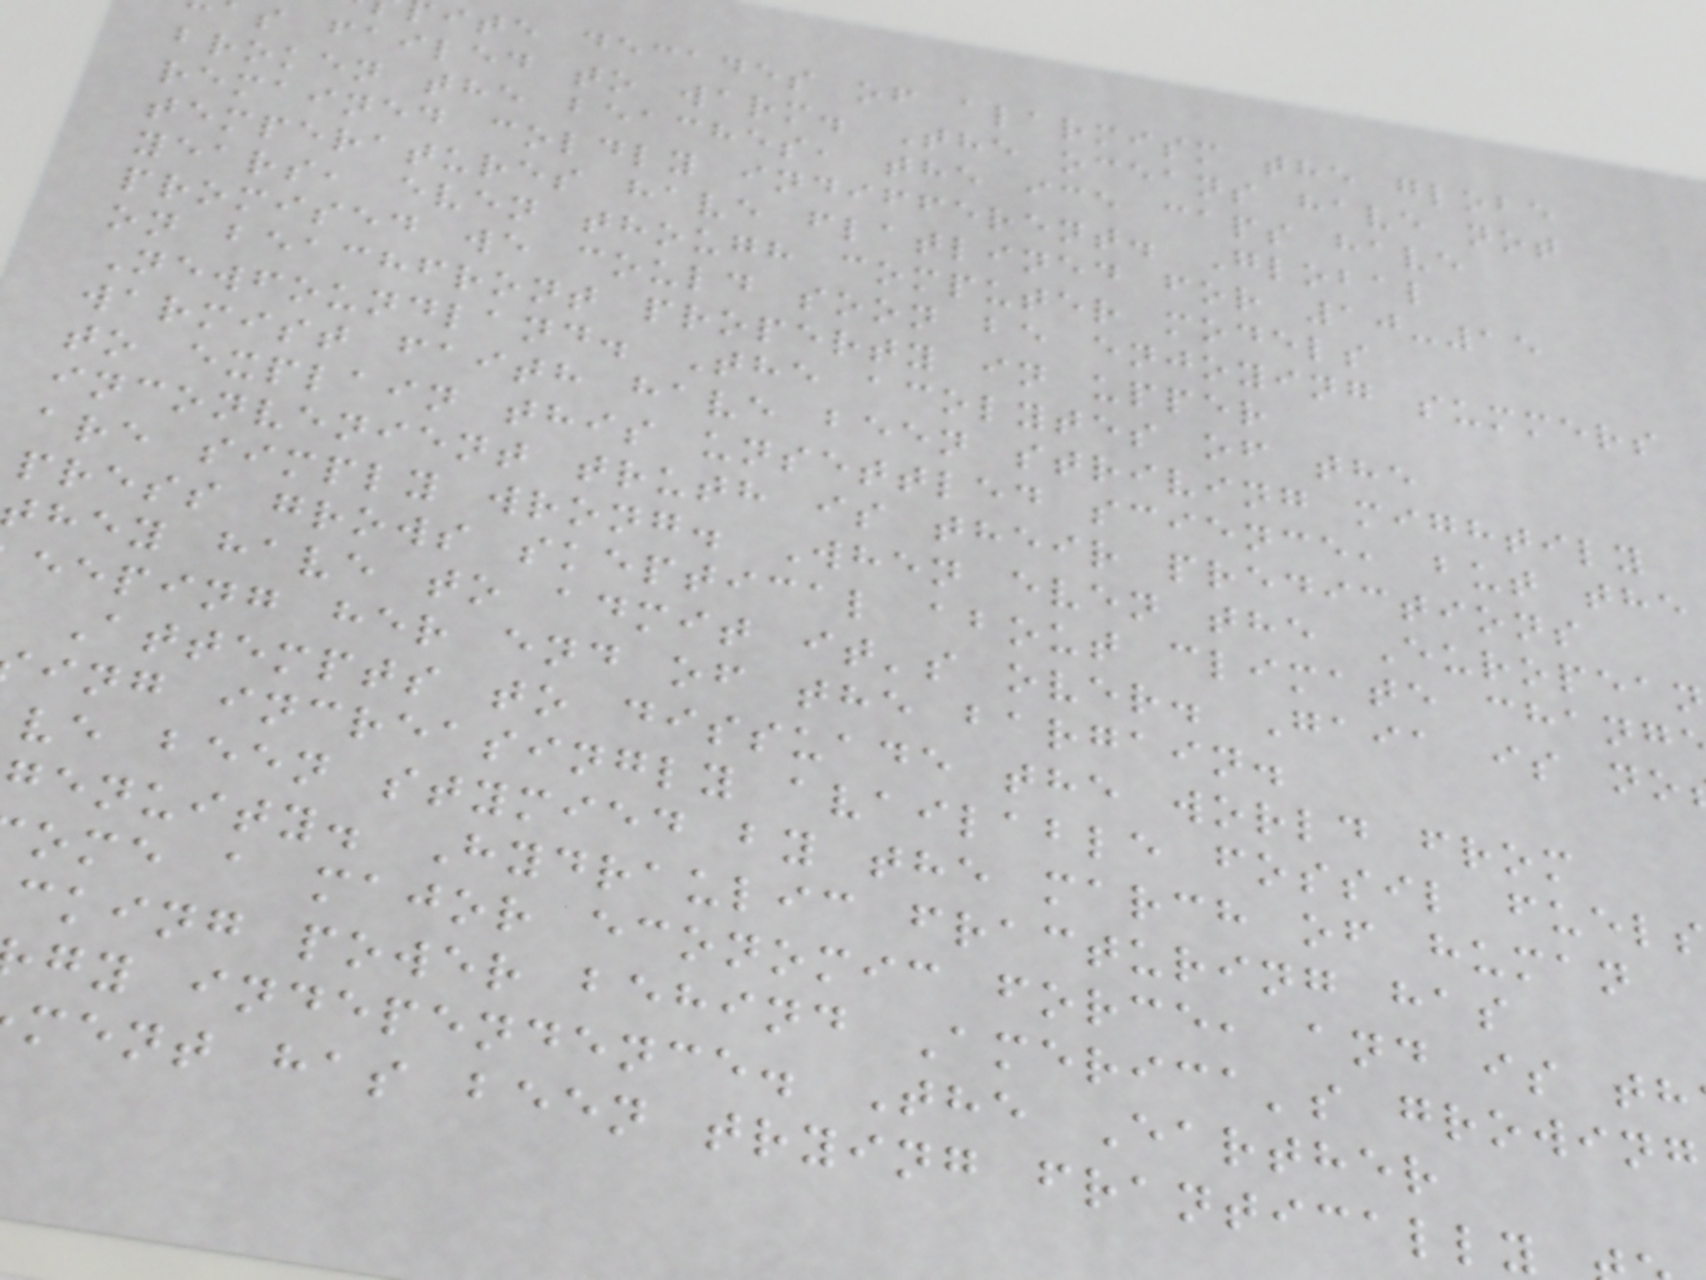ite decades of alarmism the globe
s failed to warm. The oceans have not
broken the beaches, the ice caps have
remained coldly indifferent. Global
temperatures have flatlined for 10-15
years, even though computer models
promised we could soon be enjoying summers
on beachfront property in upper
Newfoundland. The acolytes of the
warmist faith have been striving mightily
to explain this unsettled science, but the
inconvenient truth is their predictions
are simply wrong. When even the European
press grows skeptical about climate chang
they have to admit it's over. Gaia is no
eeping her end of the bargain.
Attempts to dissuade the world from
ing increasingly available fossil fuels
ve been stymied by the march of human
genuity. Hydraulic fracturing has
ome a major economic force, and is th
cking power behind America's growing
gy independence. The Earther
ment has been trying frantically
